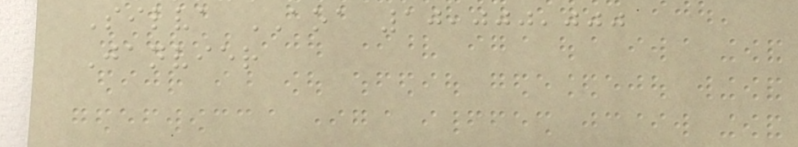Silva AOA 10,000,000
Janvier
